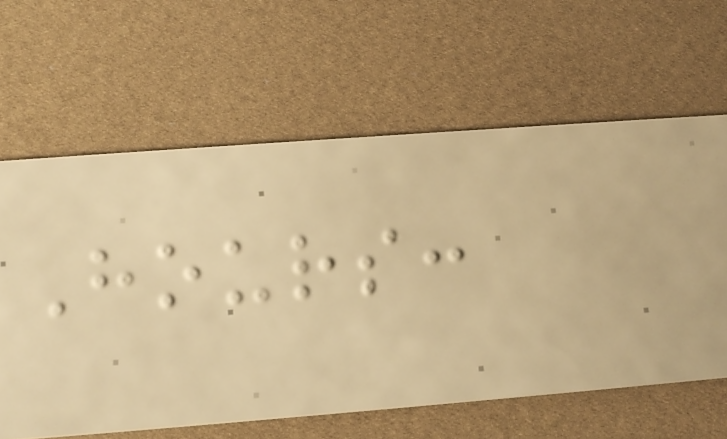Hours:
